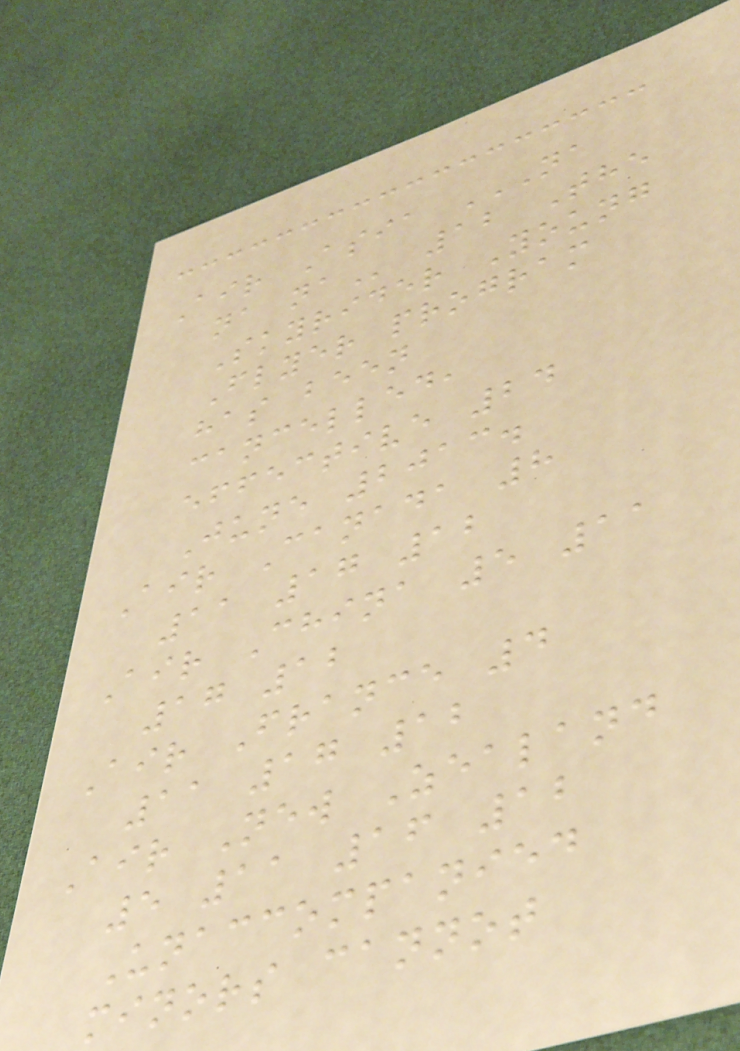Air Asia NA
NA NA 12 The
Skyrider Young
Flyer program
has been
cancelled,
effective 24
June 2013.
Air Canada 8
11 17 12
Air China 5 11
17 12
Air France 4
11 17 12
Air New Zealand
5 11 16 12
Unaccompanied
minors cannot
